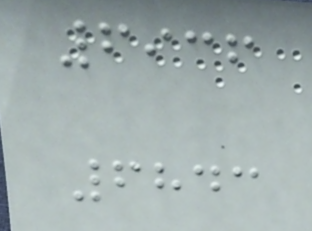6936
6843
